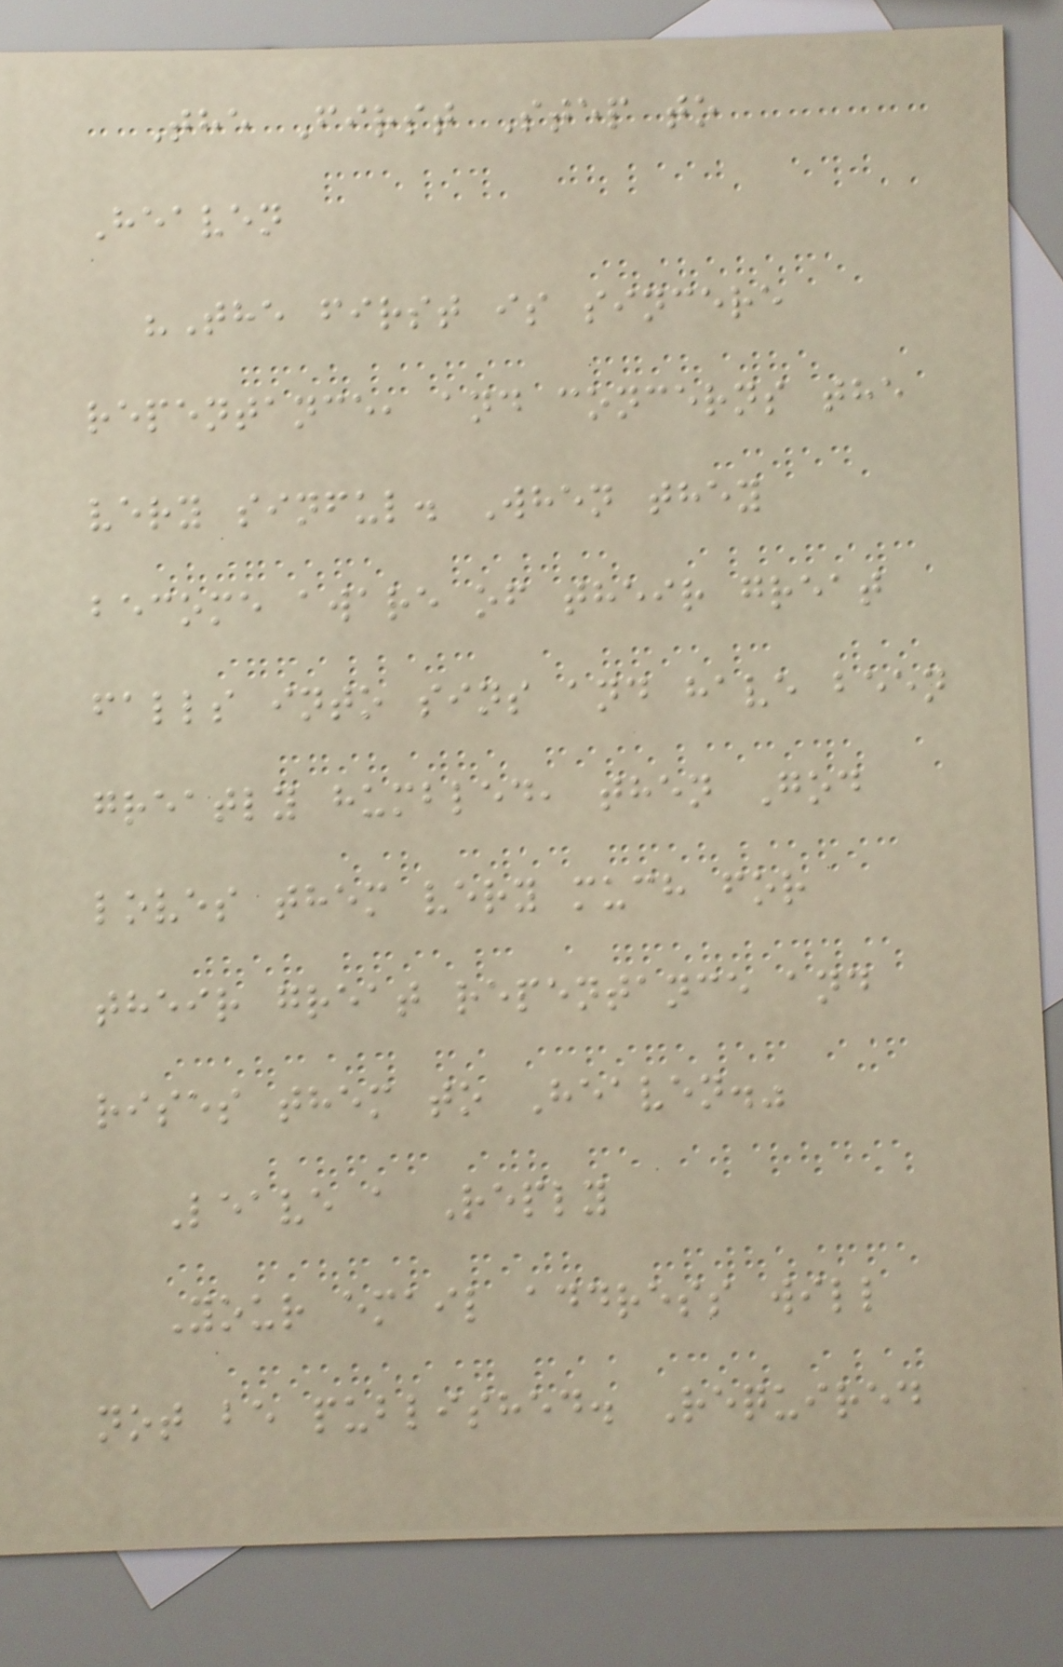The First Step to
Heaven
"The first is sincere
repentance, and concerns the
very sinful. When they
become aware of their great
falls into sins and have been
greatly humbled, then God
loves them very much for
their great repentance and
rises them to Heaven."
Leave a Reply
Your email address will
not be published. Required
